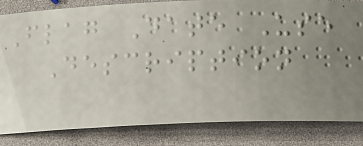Flag Date Use
Description
